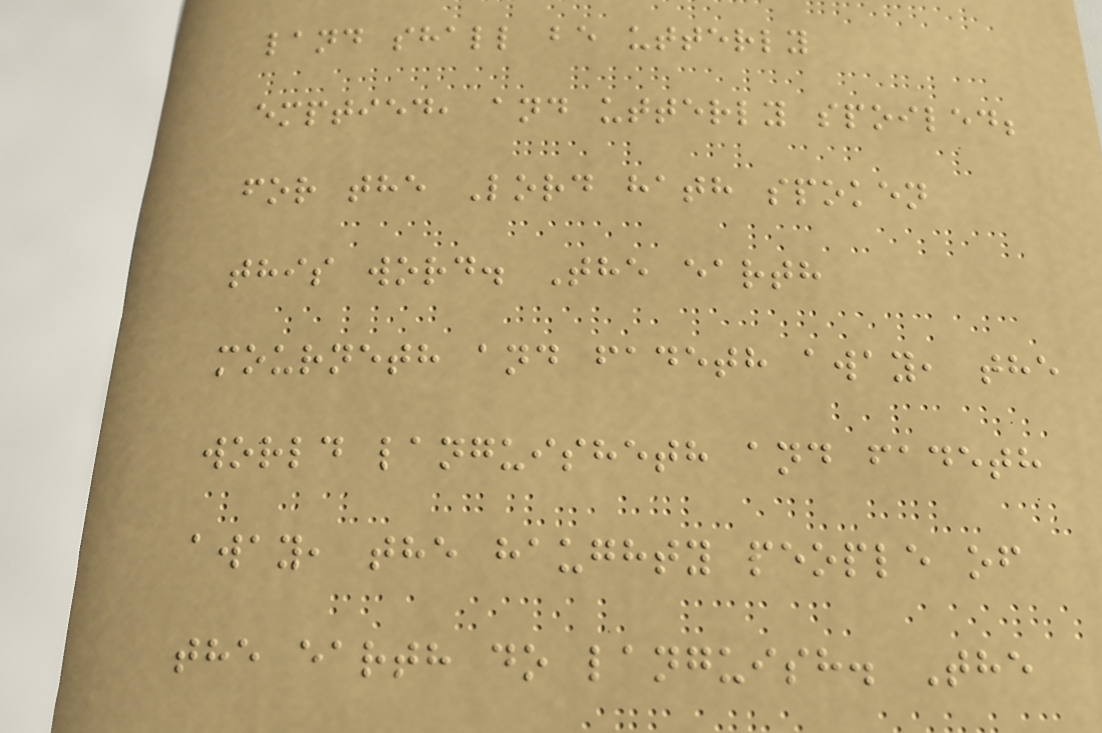land shall be utterly
emptied, and utterly spoiled;
for the Lord hath spoken
this word. The earth
mourneth and fadeth away, the
world languisheth and fadeth
away, the haughty people of
the earth do languish. The
